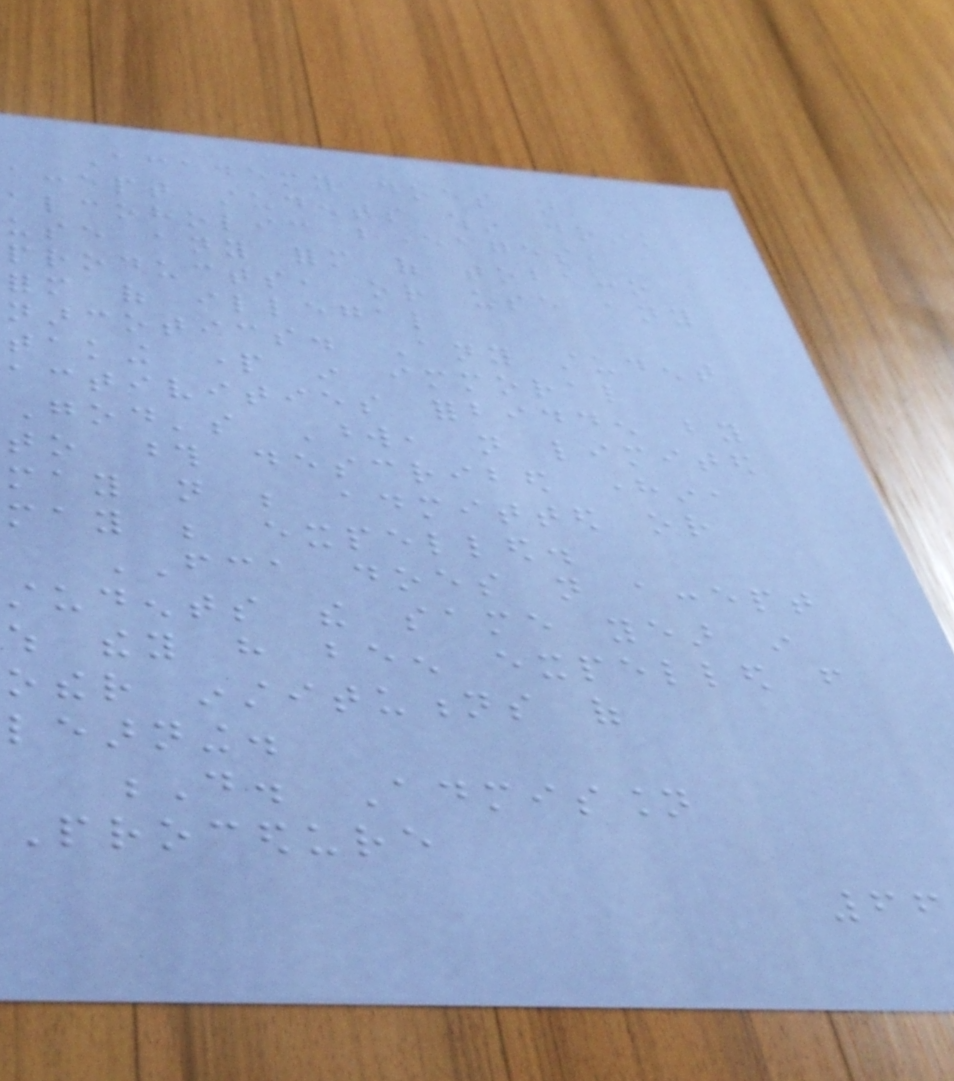Academy does not
accept students who drink
alcoholic beverages,
use any form of tobacco
products, or use any
form of illegal
narcotics. Any student
taking part in immoral
activities forbidden by
God's Word, not limited
to those described herein,
may not be admitted or
may be expelled.
FCA does not accept
students the same year in
which they have been expelled from
other institutions of
learning.
D. Admission
Procedure
66
